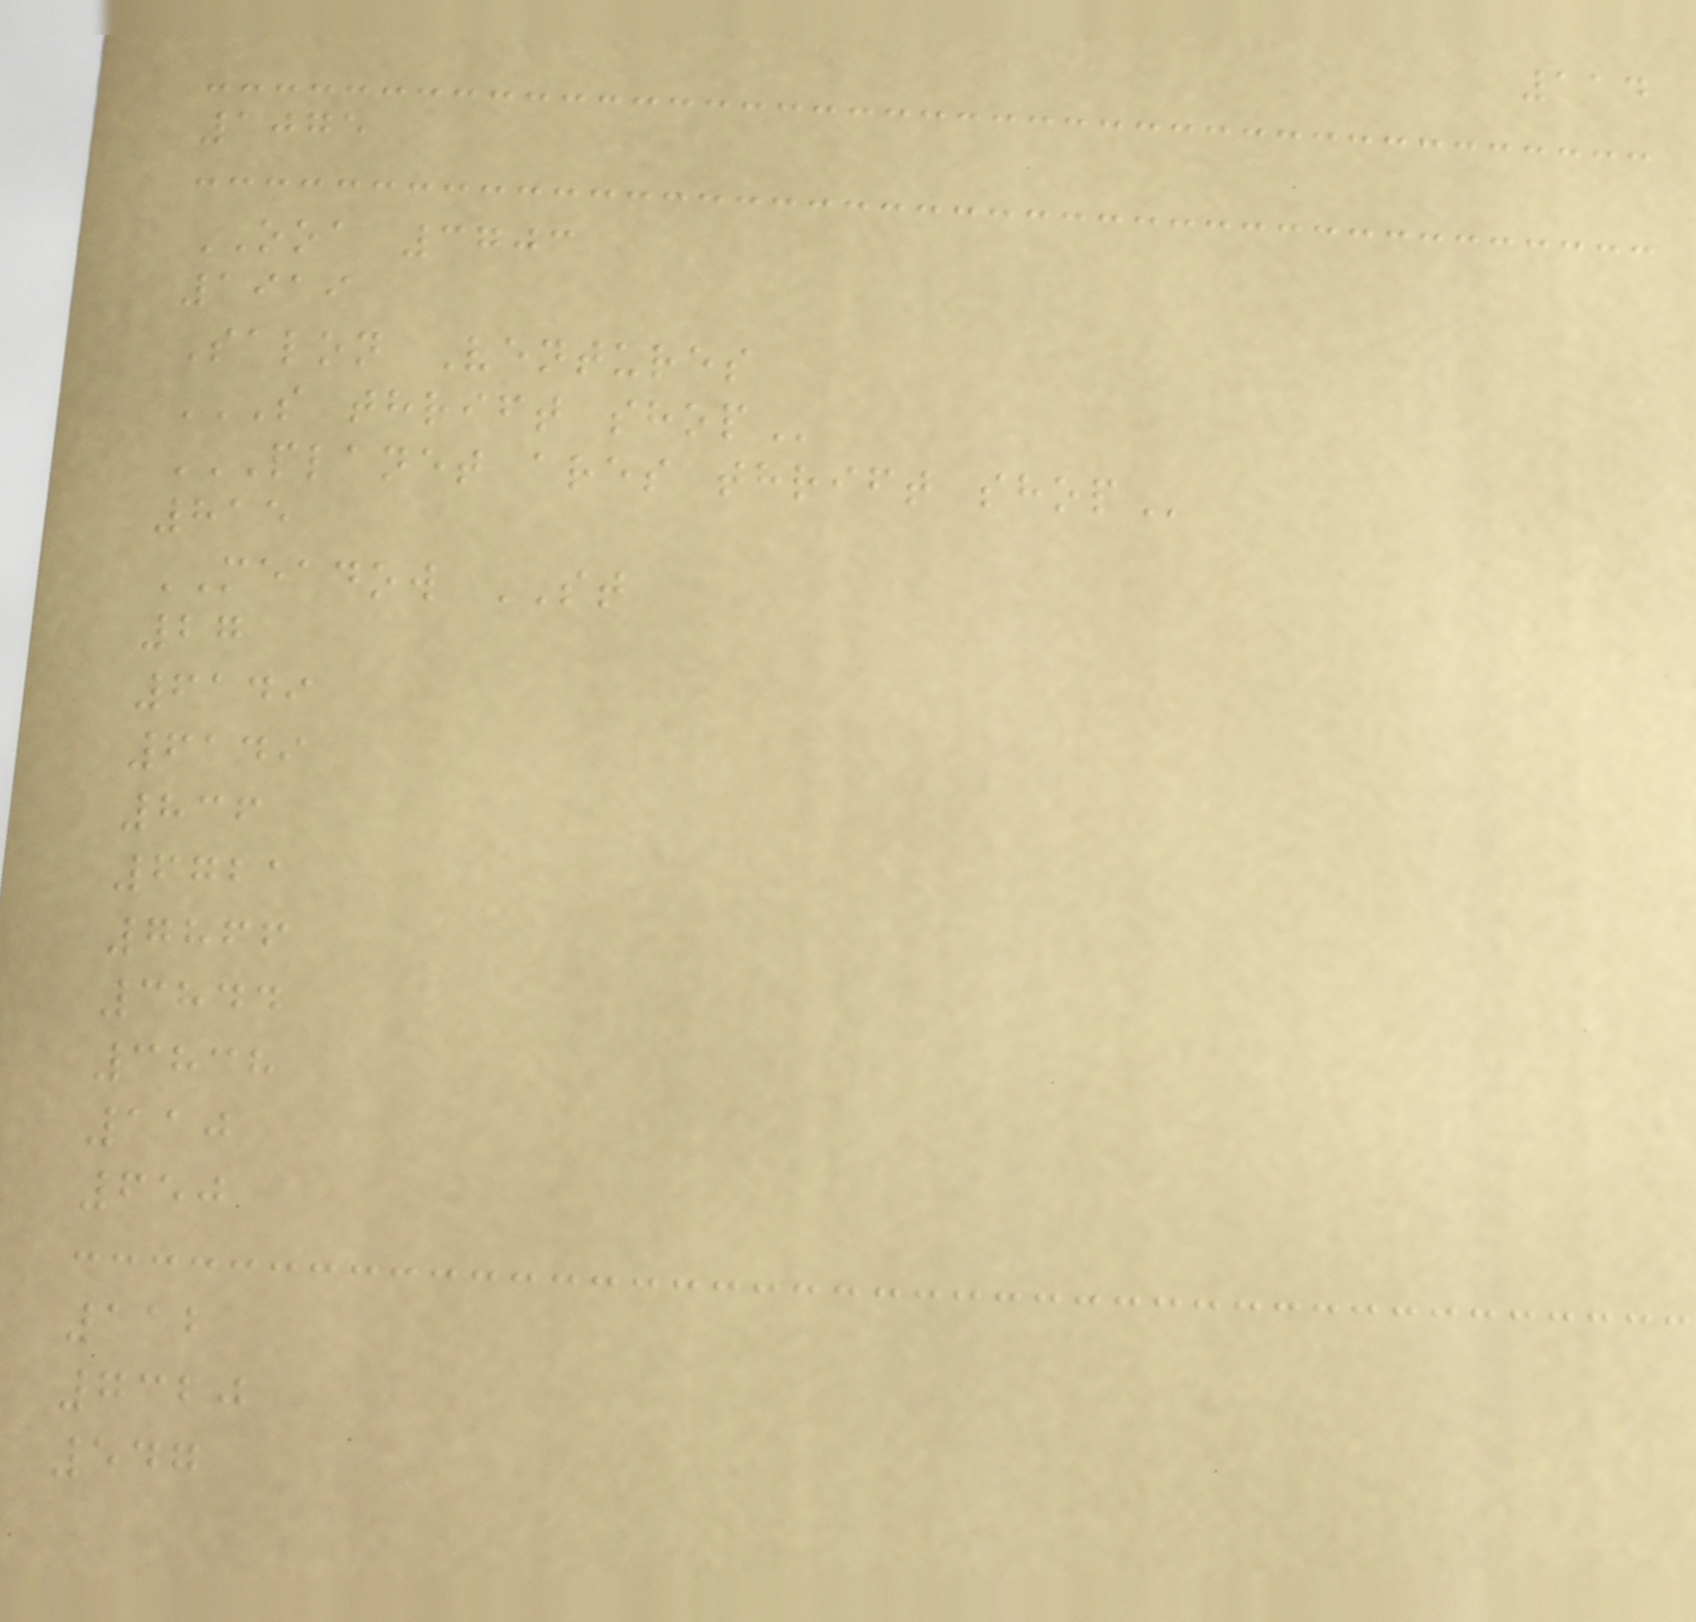114
1075
OOA 3703
1919
Salon Ventures
S THRIFT SHOP
PLANET ARES THRIFT SHOP
815
MEADOW ST
27
6149
6149
836
6721
7866
3844
3838
110
650
112
7320
547
